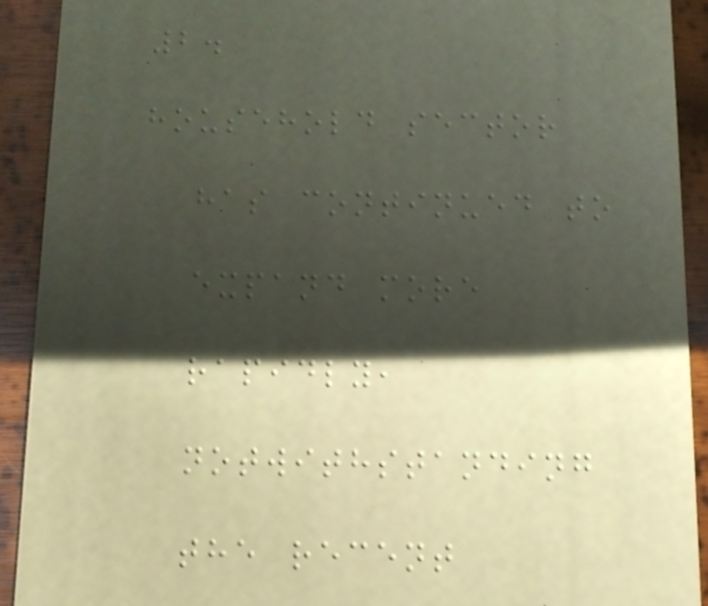2.
household sector
has continued to
expand more
rapidly,
notwithstanding
the recent
